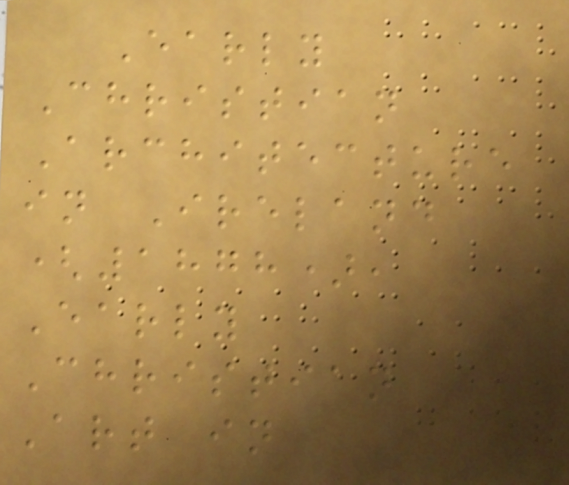Early
Christian
Architecture
in Ireland
(1878),
Early
Christian
Art in
